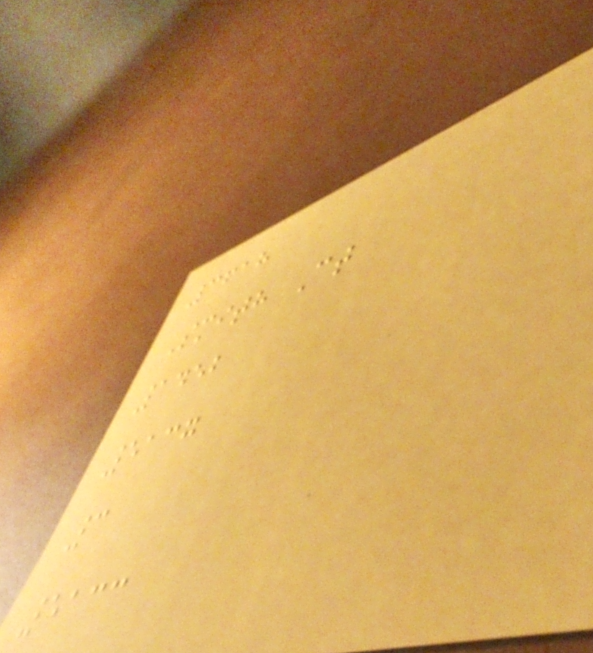3618
Smith Ct
1452
5137
3
5133
